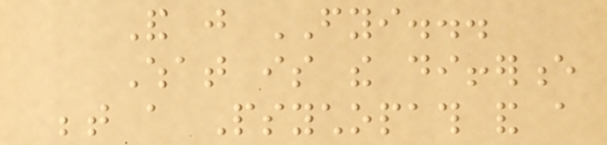And just FYI...
What is the difference
between a Psychopath and a
